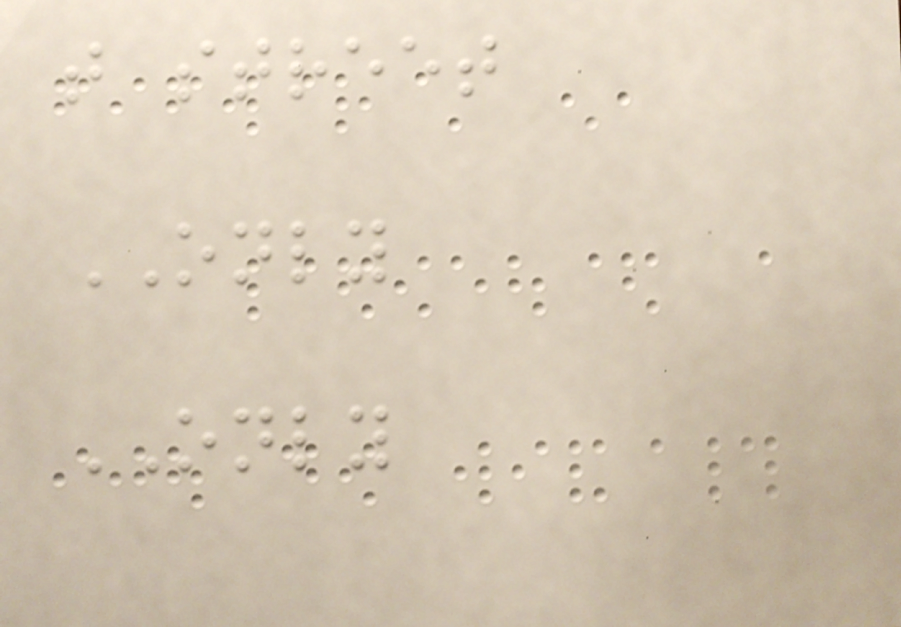t street
ONLY
ONLY
